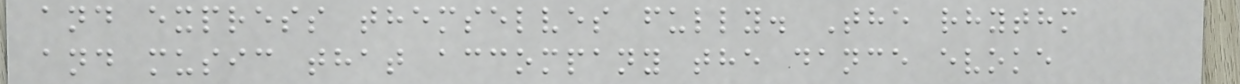and express themselves fully. The rhythm
and music that accompany the dance evoke
